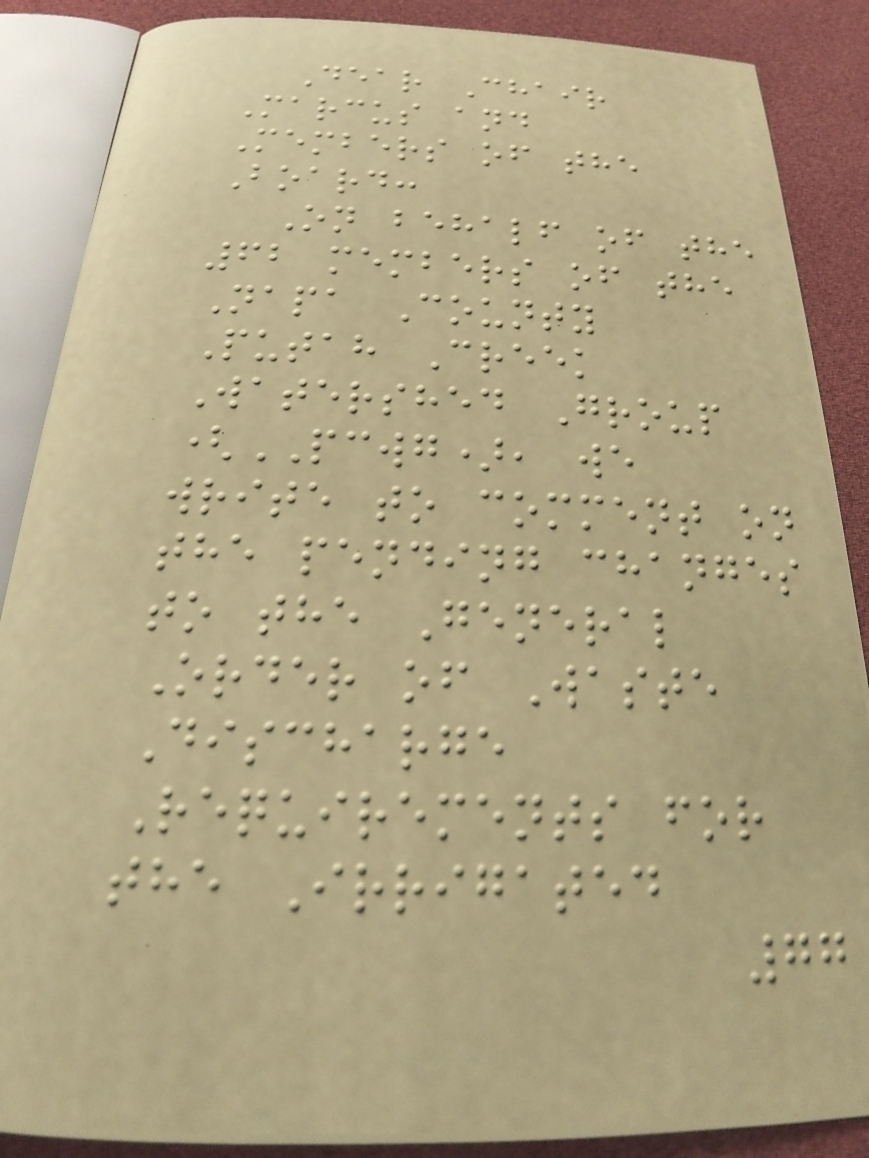Dear Chair
Marcus and
Members of the
Board:
On behalf of the
62 members of the
Napa County
Putah Creek
Watershed Group
(PCWG), we
write to comment on
the pending changes
to the General
Order of Waste
Discharge
Requirements for
the Irrigated
77
